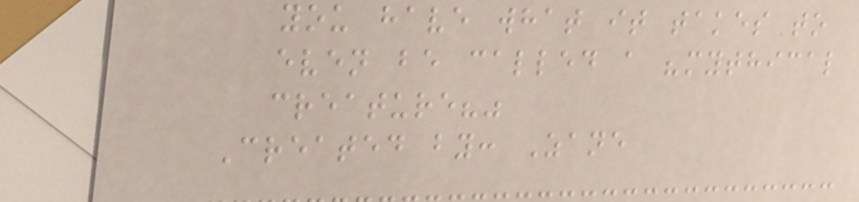you have what it takes to
even be called a "mythical
creature?"
Created by: Zane
